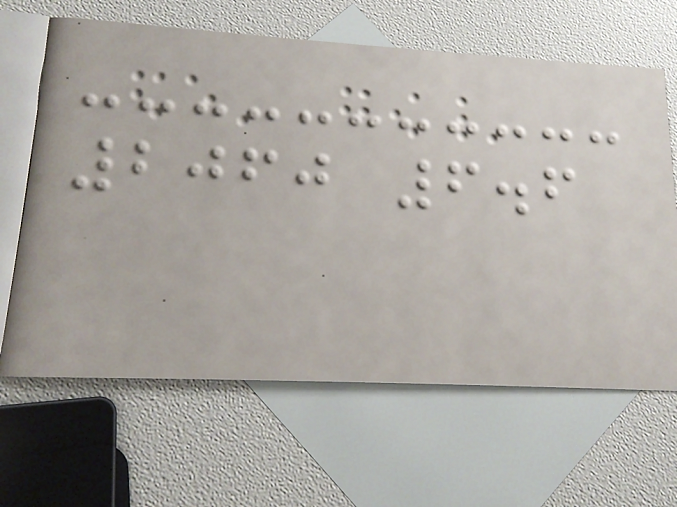2060 6.6
